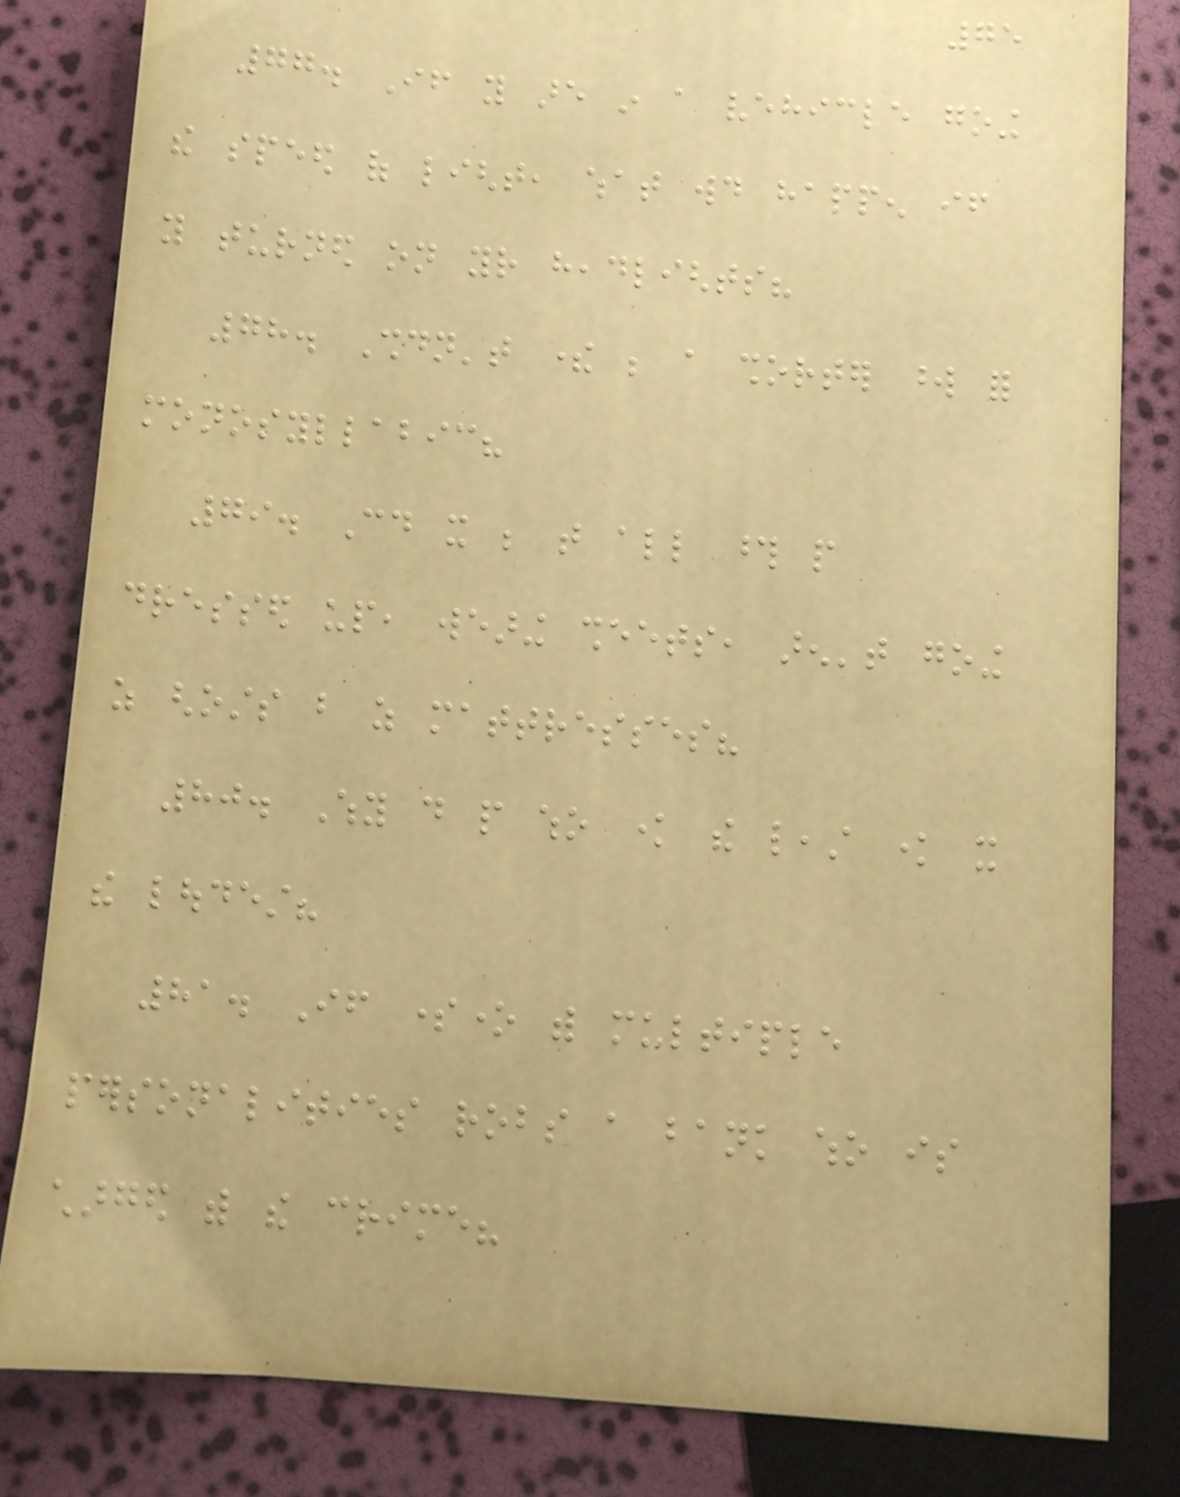75
77. If you are in a vehicle going
the speed of light, what would happen if
you turned on your headlights?
78. Shouldn't there be a shorter word for
monosyllabic?
79. Could it be that all those people
dressed up, wearing sheets, aren't going
as ghosts but as mattresses?
80. Why do people who know the least know it
the loudest?
81. If someone with multiple
personalities robs a bank who is
charged with the crime?
